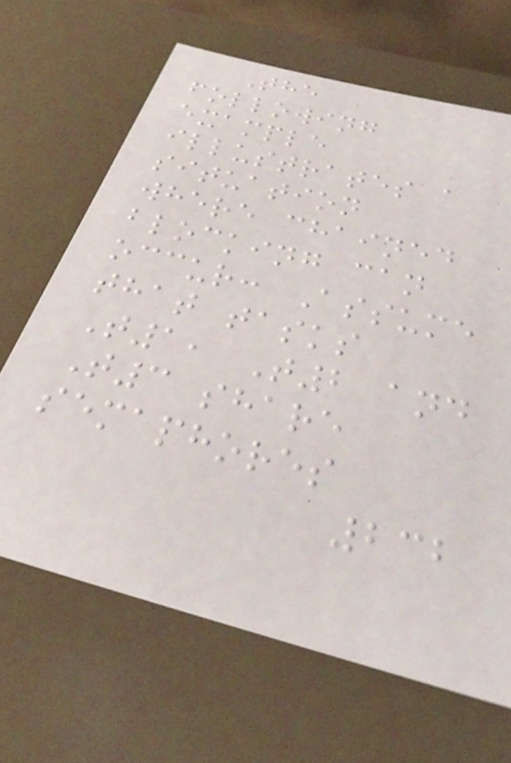The
following
example
illustrates a
situation
where chained
blocking can
occur: Assume
that tasks
T1, T2 and
T3 share
semaphores
232
